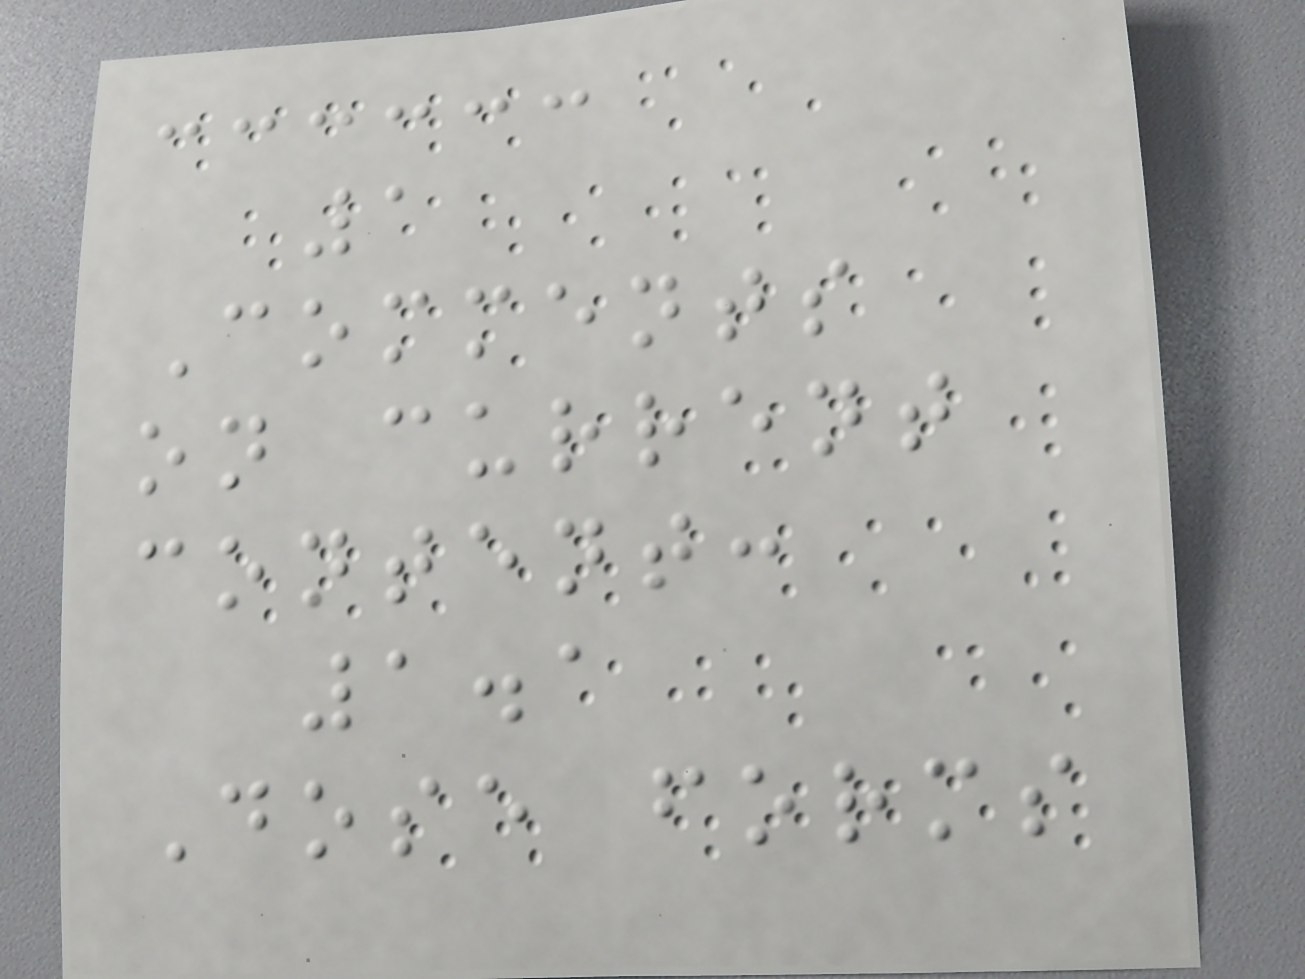1
Comments
on current
content:
1.1
Dose forms
